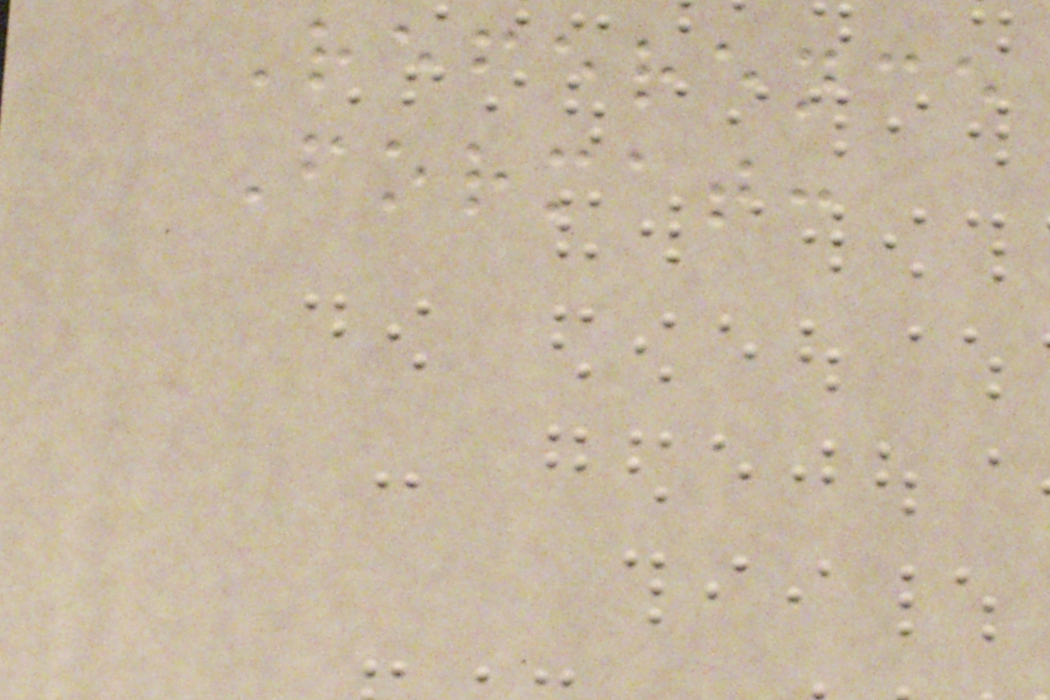Reference
Format:
